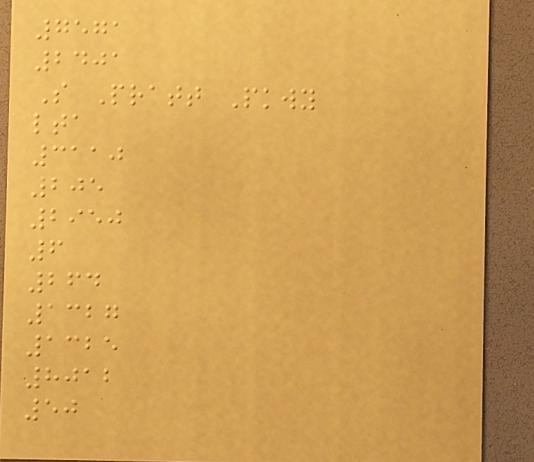7571
2401
S Pratt Pkwy
lta
3110
205
2950
6
264
1327
1325
8012
50
